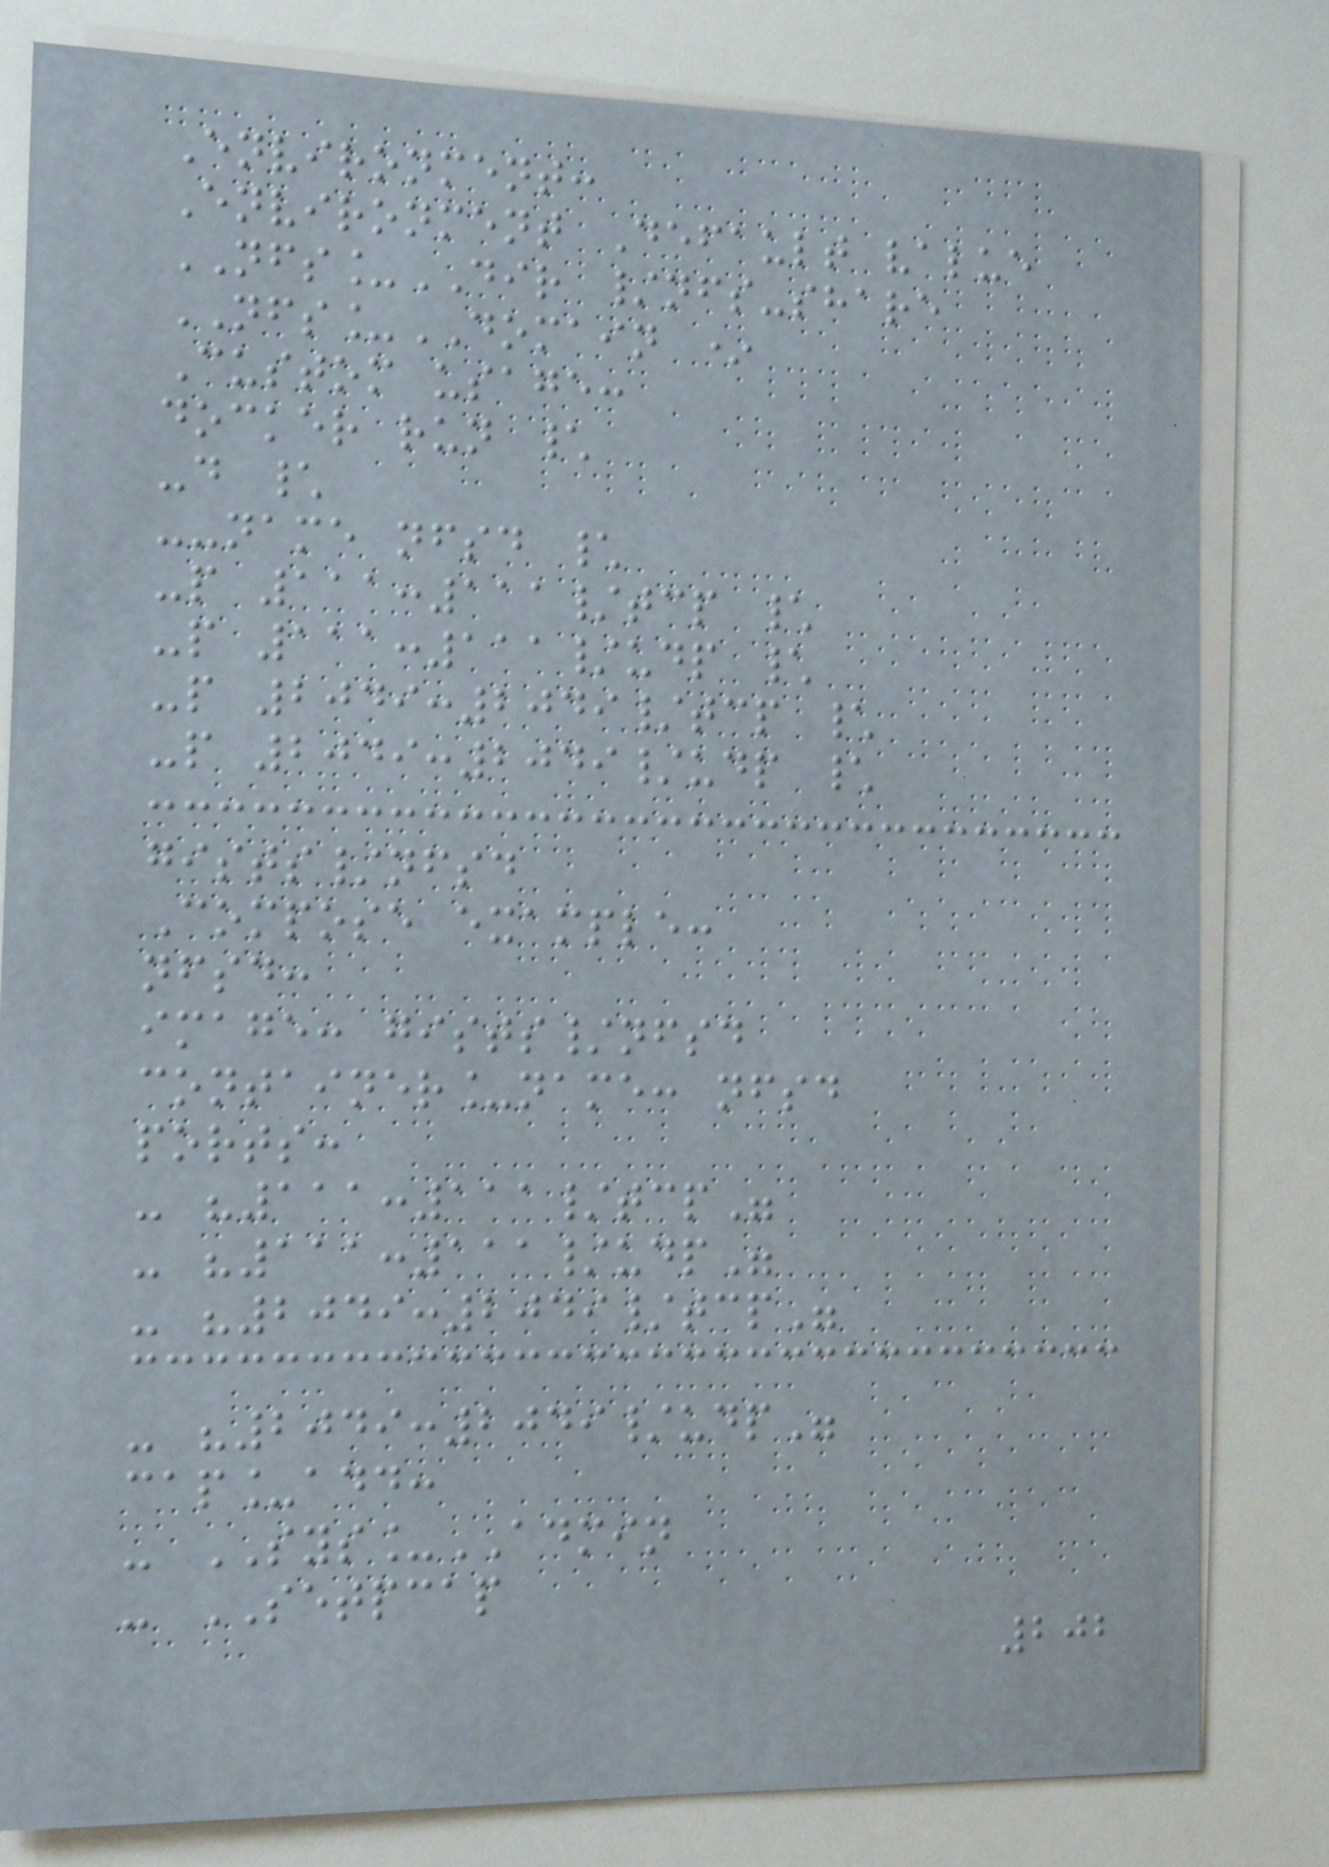Environment:
Environment Default value
NFS_DIR /nfs-share
NFS_DOMAIN *
Custom usage:
docker run \
-d \
--name nfsd \
-p 111:111/tcp \
-p 111:111/udp \
-p 2049:2049/tcp \
-p 2049:2049/udp \
gists/nfsd
Compose example:
nfsd:
image: gists/nfsd
container_name: nfsd
ports:
- "111:111/tcp"
- "111:111/udp"
- "2049:2049/tcp"
- "2049:2049/udp"
cap_add:
- SYS_ADMIN
- SETPCAP
202
